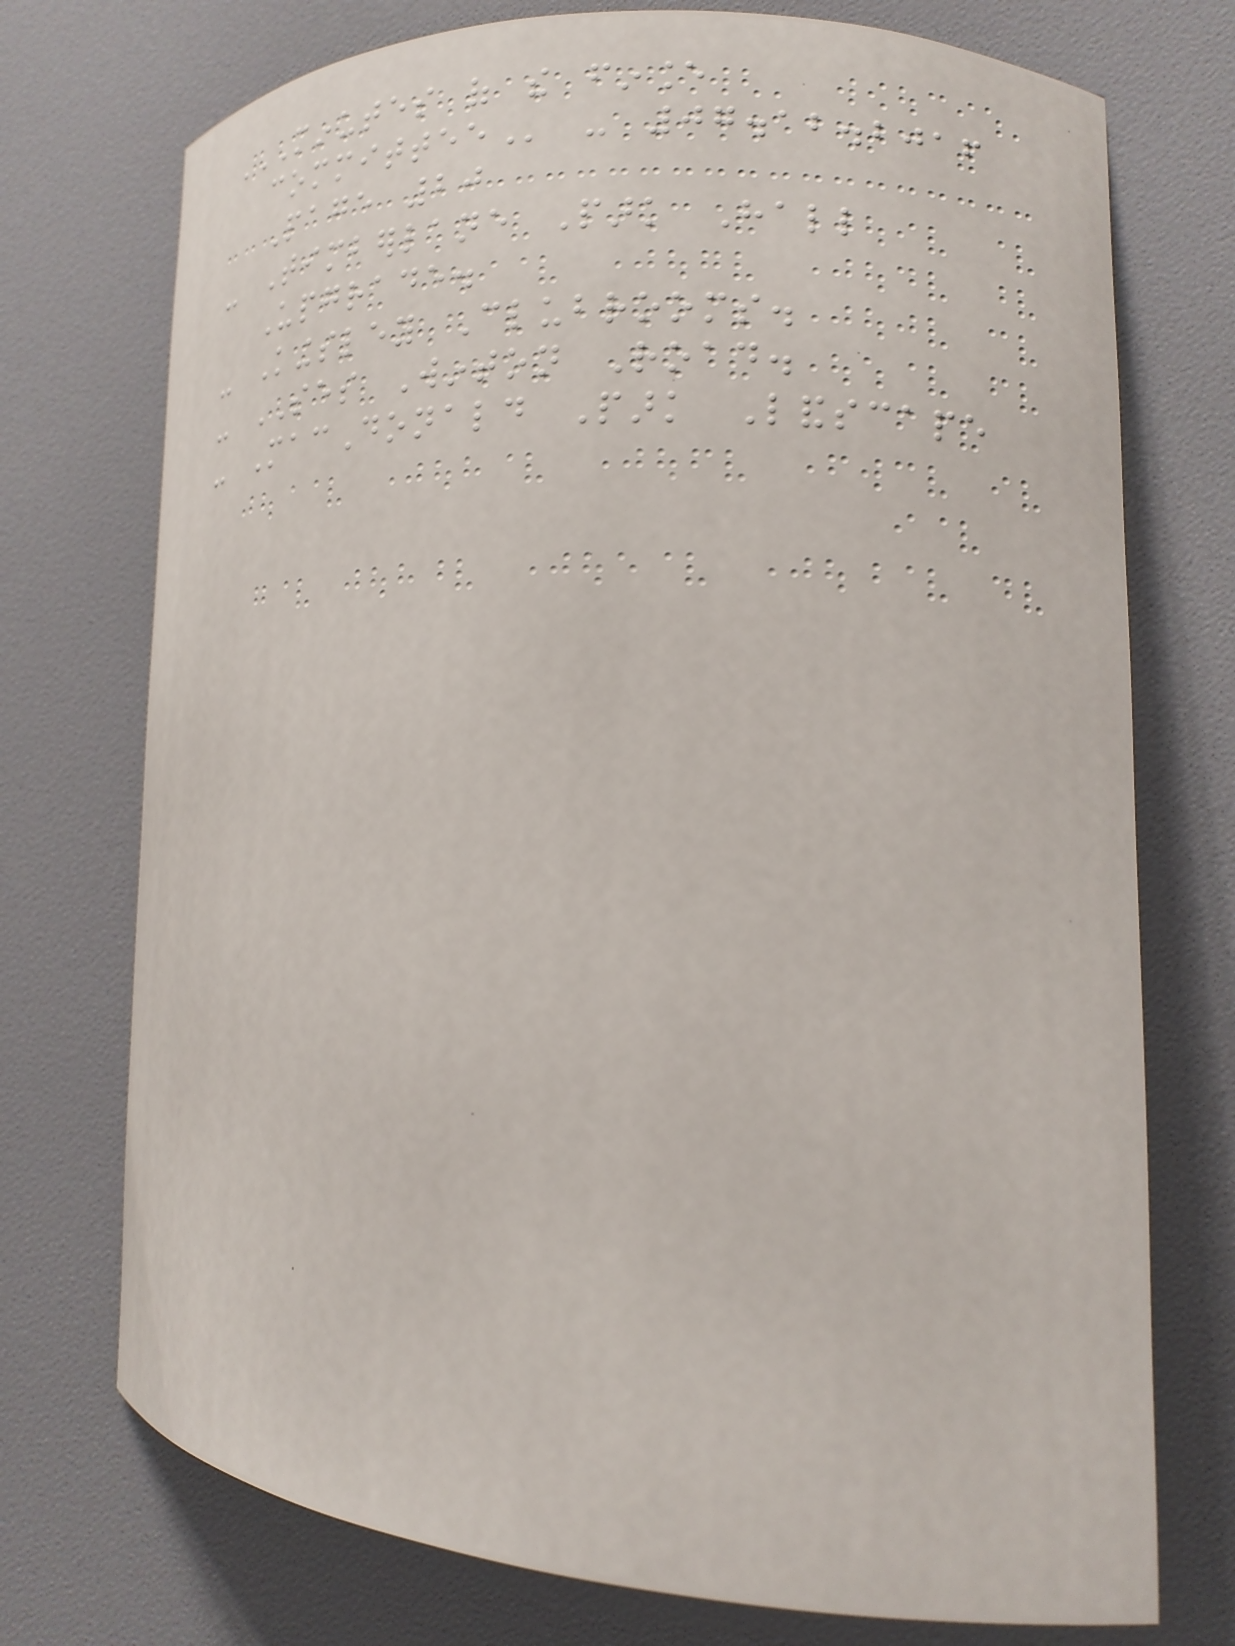MINUTES OF THE FINANCE
COMMITTEE - 07.12.2016
Page 20
- Timberlane Park Hall
Upgrade.
- Kingsley Clubrooms.
- SES Winton Road.
- MacDonald Park Landscape
